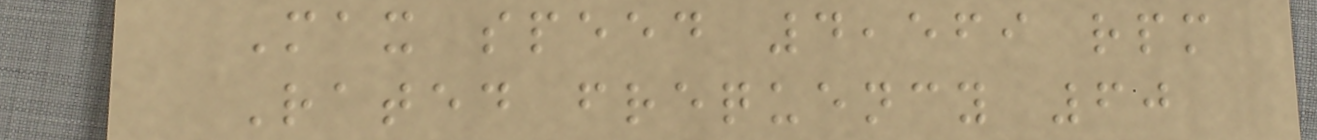Max speed 4,569 rpm
Rated frequency 60
